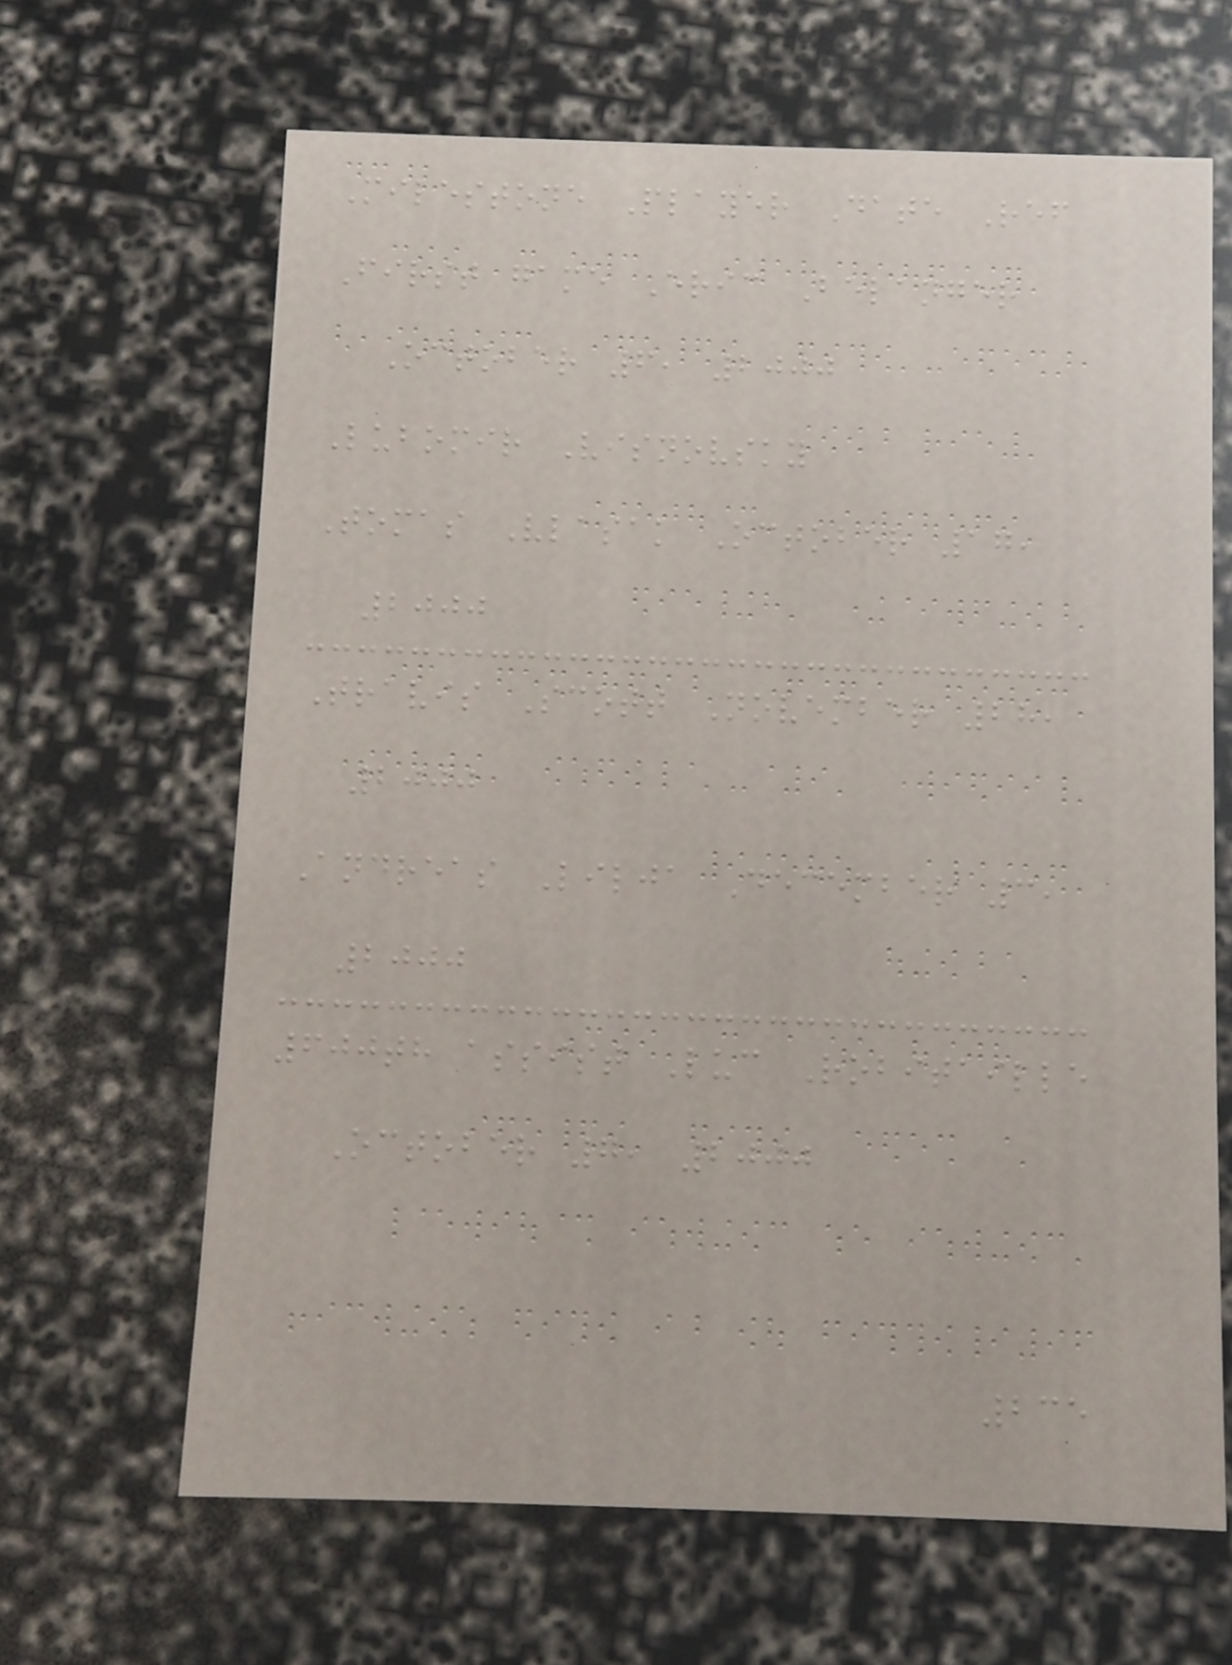Milestone Player Date Ref
First game Eric Belanger
October 6, 2000
Lubomir Visnovsky
Tomas Vlasak October 17,
2000
Travis Scott November 28,
2000
Andreas Lilja December 3,
2000
600th assist Luc Robitaille
October 7, 2000
235
